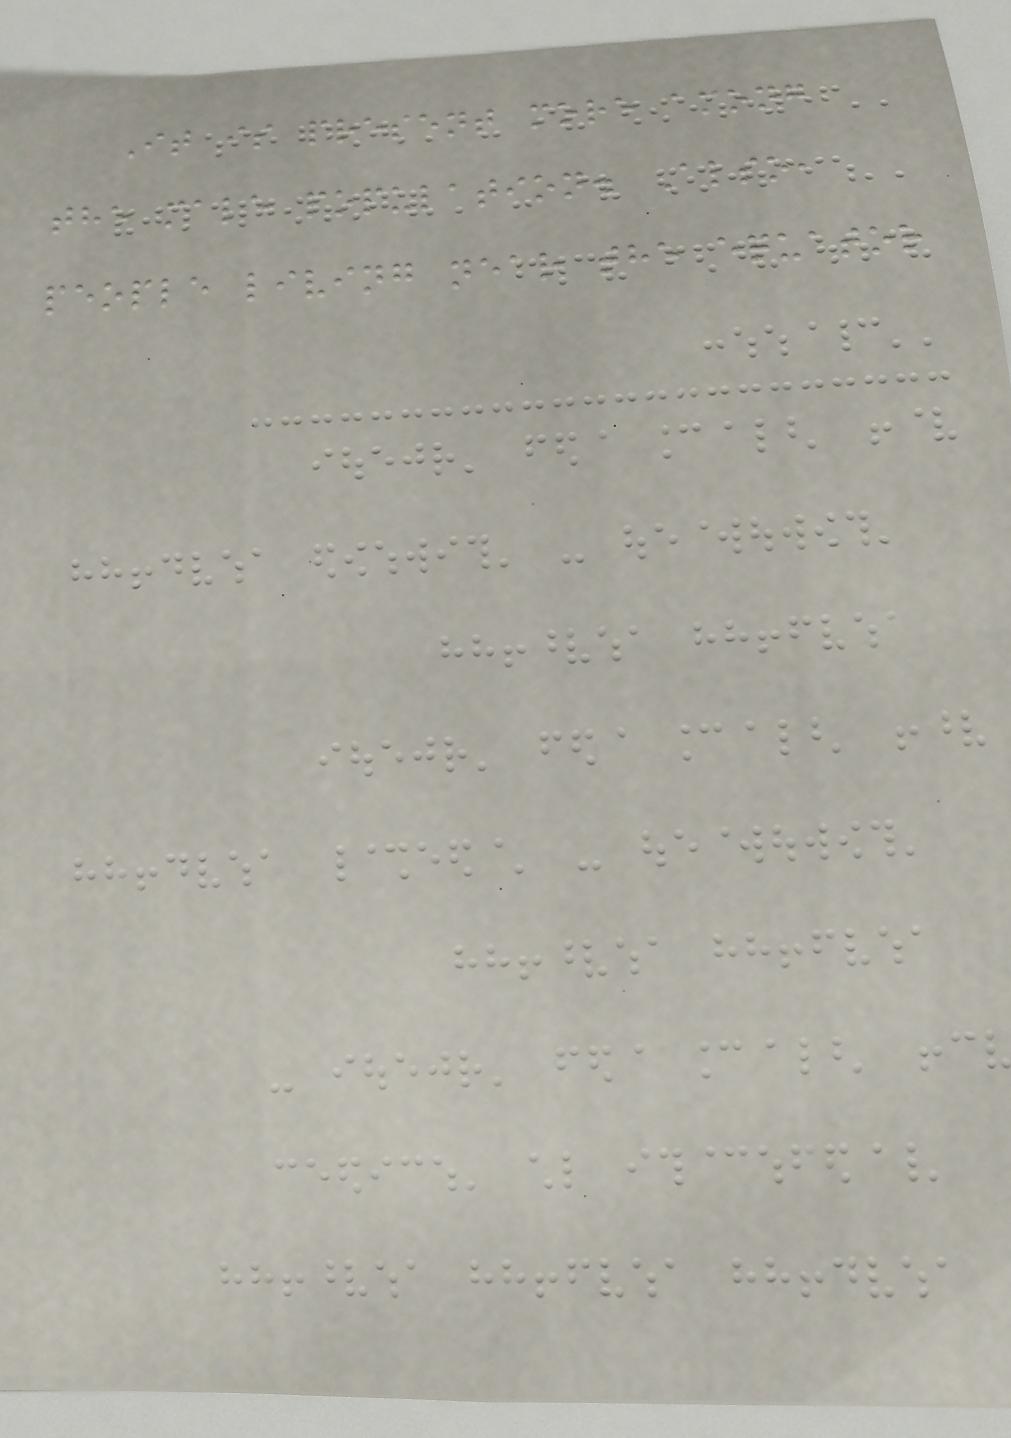It is present more among
the male population. Also,
people living near the equator
